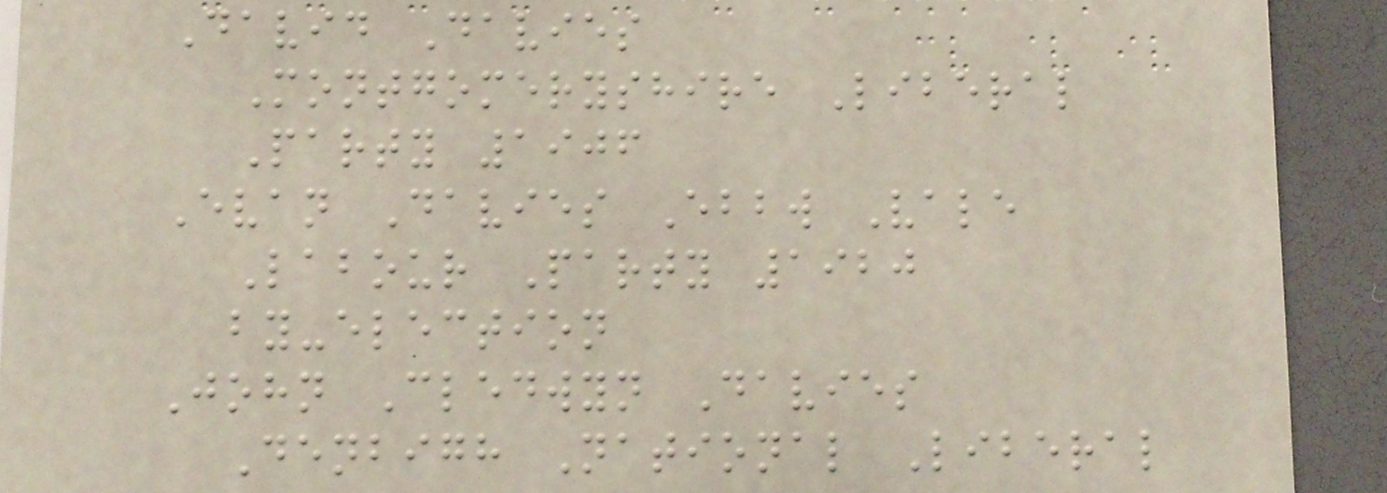David Davies
Montgomeryshire Liberal
Party 1906
Evan Davies Ebbw Vale
Labour Party 1920
by-election
John Cledwyn Davies
Denbigh National Liberal
